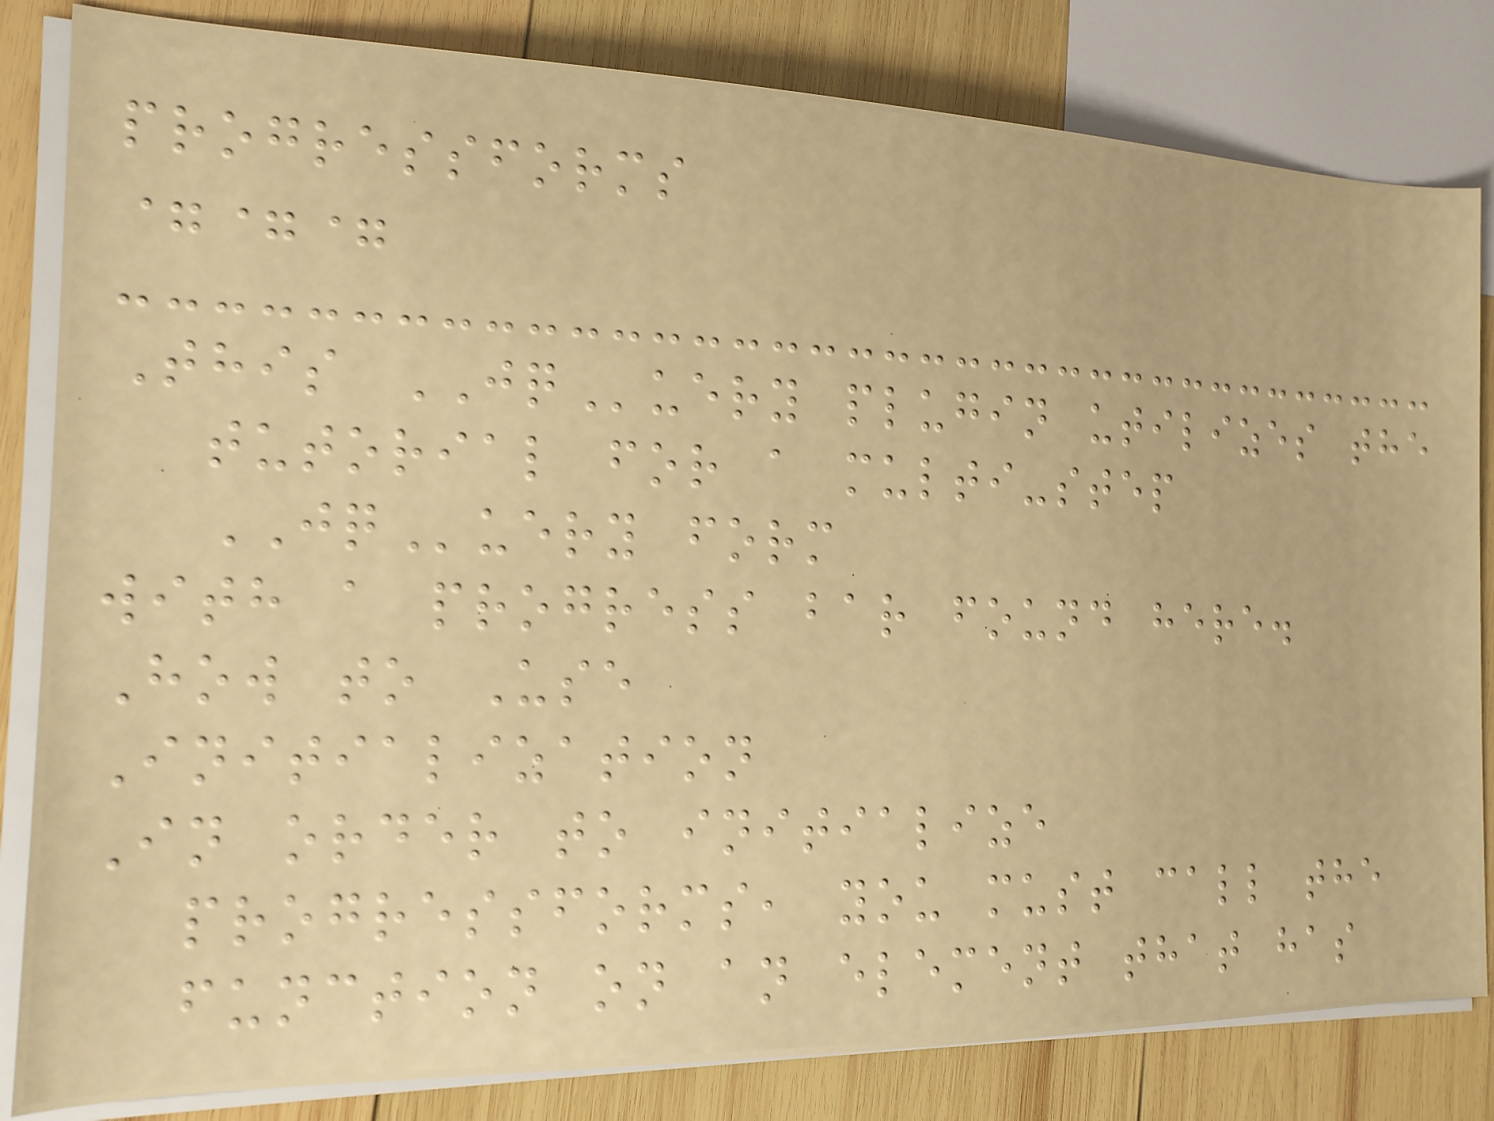progressforms
===
This JQuery plugin utilizes the
tutorial for a multi-step
JQuery form
with a progress bar found here.
How to Use
Initialization
In order to initialize
progressforms, you must call the
function on an element that has
